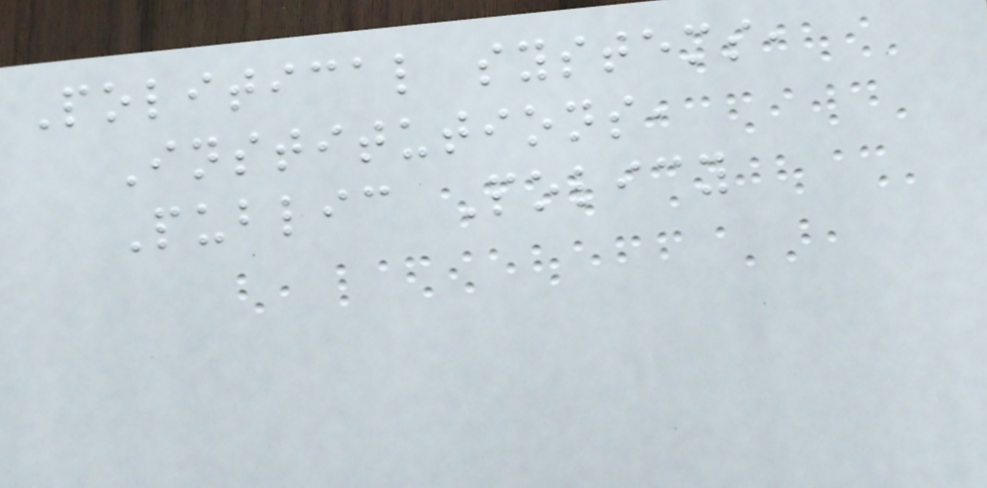Political systems,
Institutions,
Public Policy
